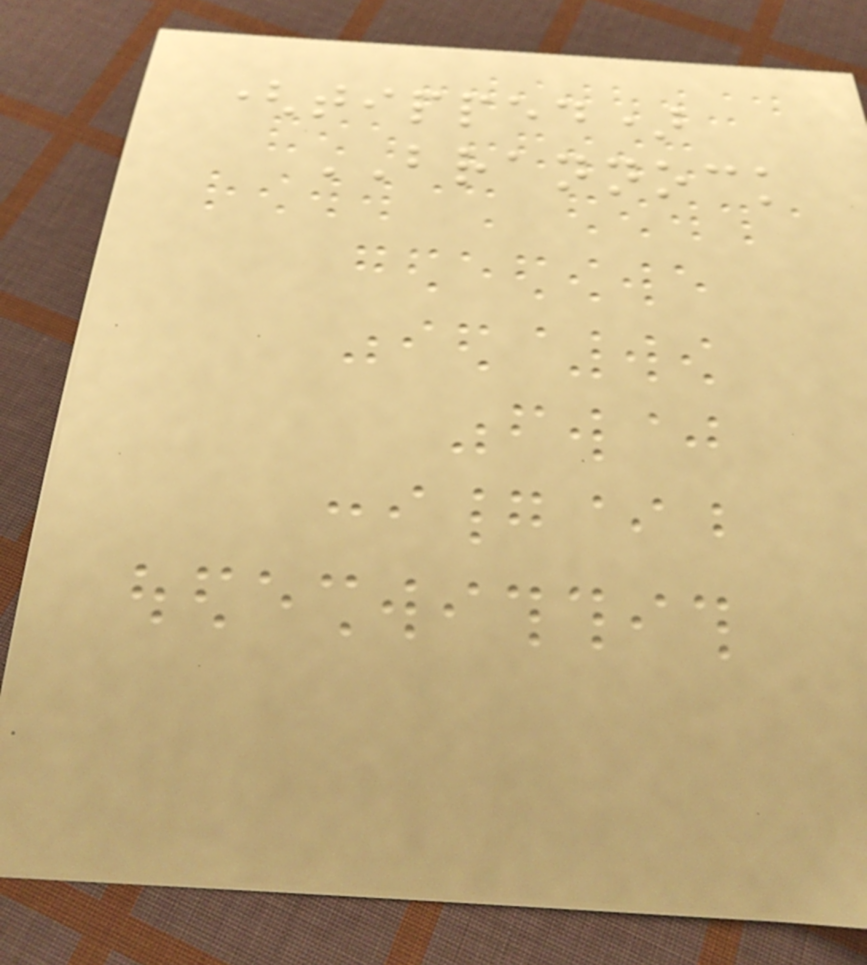(tipped)
BRANNOCK
